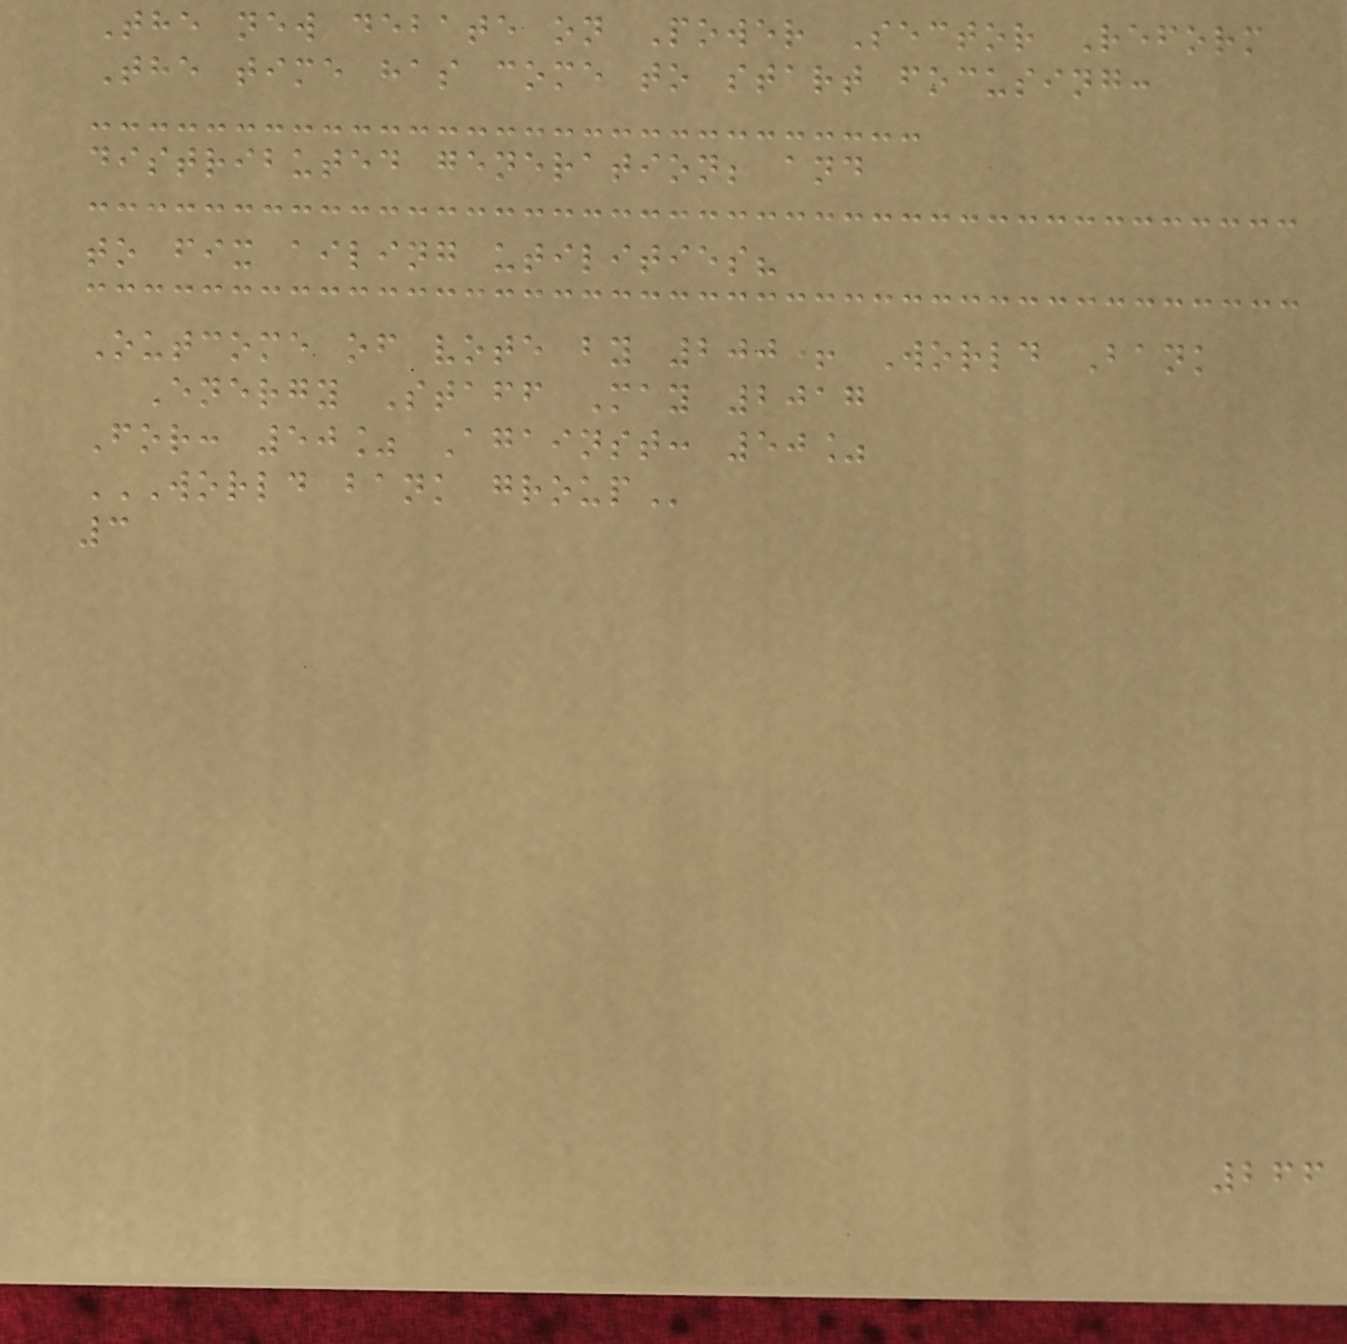The new debate on Power Sector Reform
The time has come to start focusing:
distributed generation; and
to fix ailing utilities?
Outcome of vote by 200+ World Bank
Energy Staff May 2017
For: 50% Against: 50%
WORLD BANK GROUP
3
266
